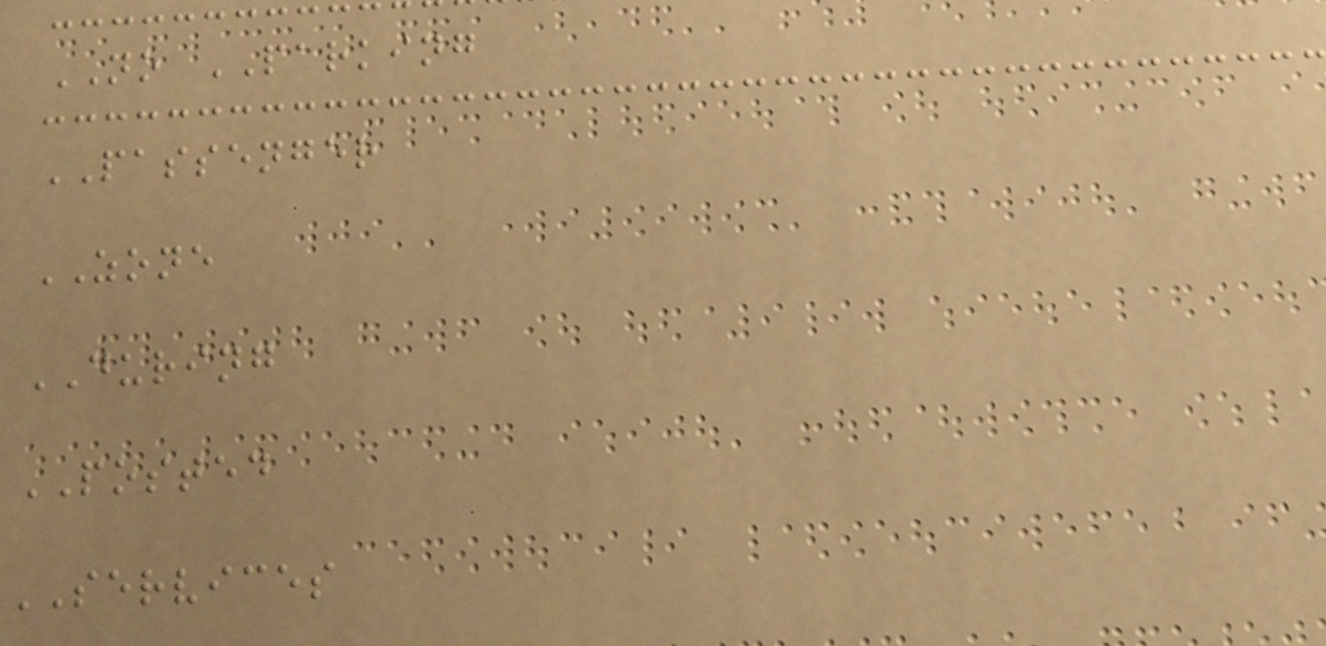NO PARKING
PASSENGER
ZONE
DURING
POSTED
SERVICES
